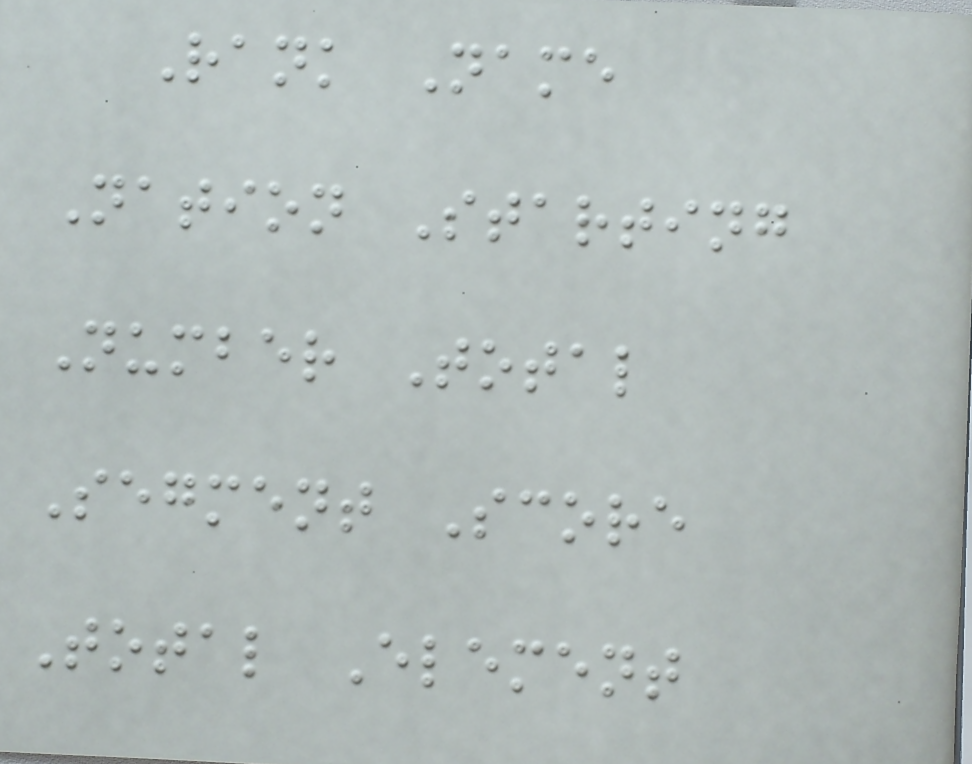Rank Name
Nation Starting
Number Total
Segment Score
Total Element
